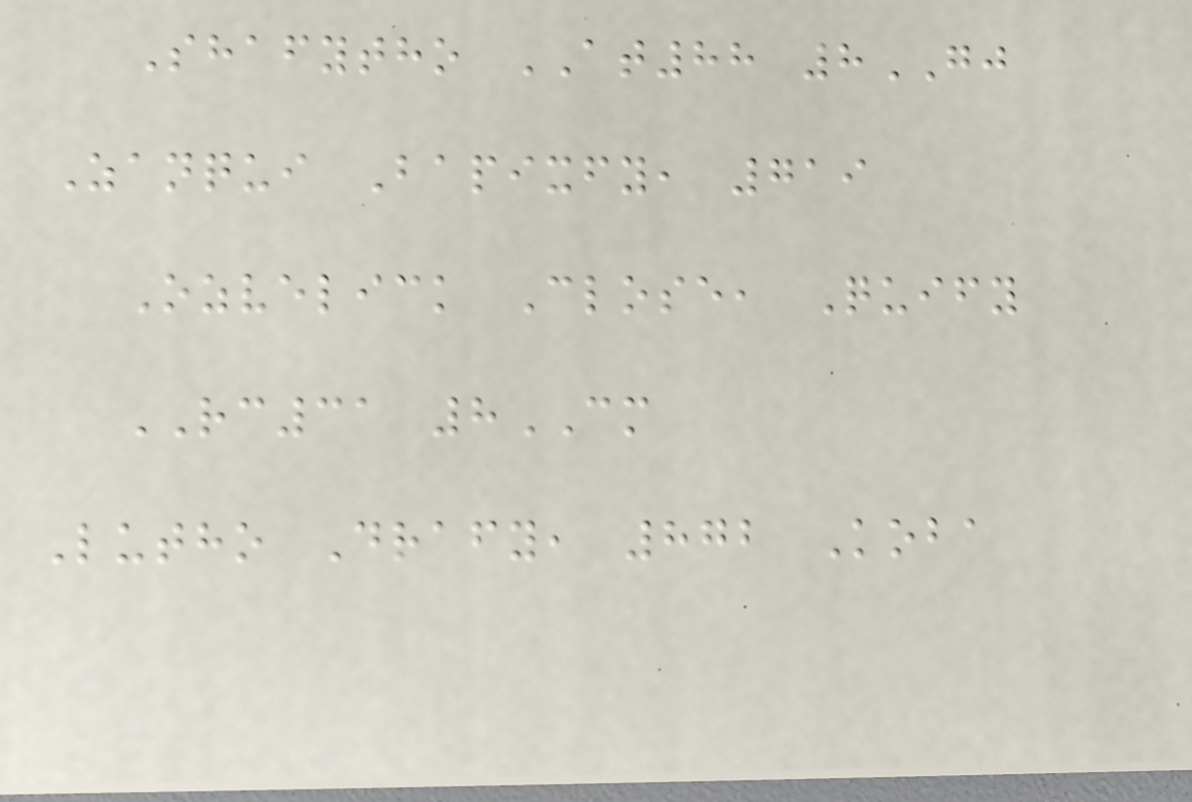Shafytho AT88 8GJ
Zanqui Bapixfy, 719
Ozvelick Close, Quify
RC31 8CM
Lutho Drafy, 872 Koba
